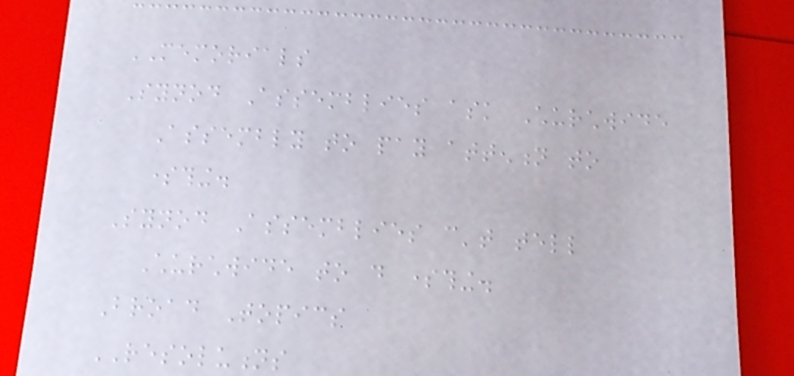MEMORIALS
Synod Assemblies ask Churchwide
Assembly to pay attention to
something.
Synod Assemblies can't tell
Churchwide to do something.
Broad Topics
RESOLUTIONS
